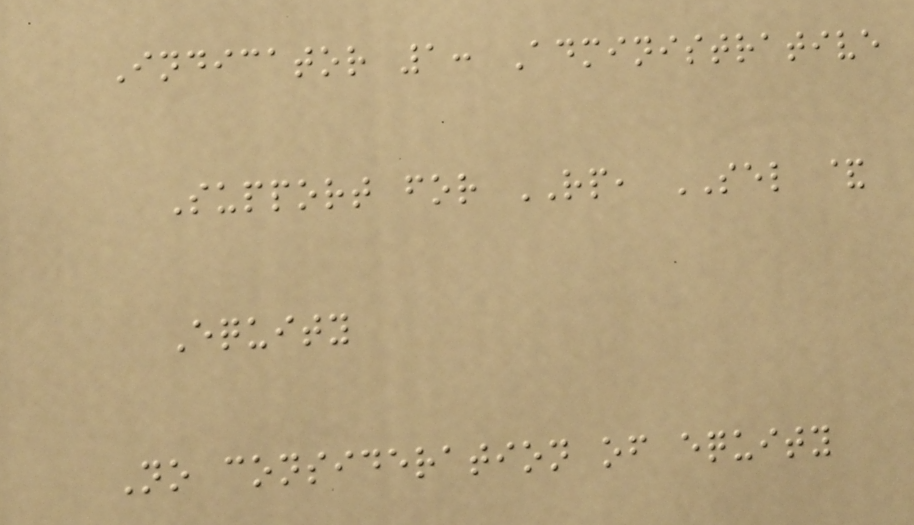Indicator 1: Administrative
Support for RP, SEL &
Equity
No consideration of equity
